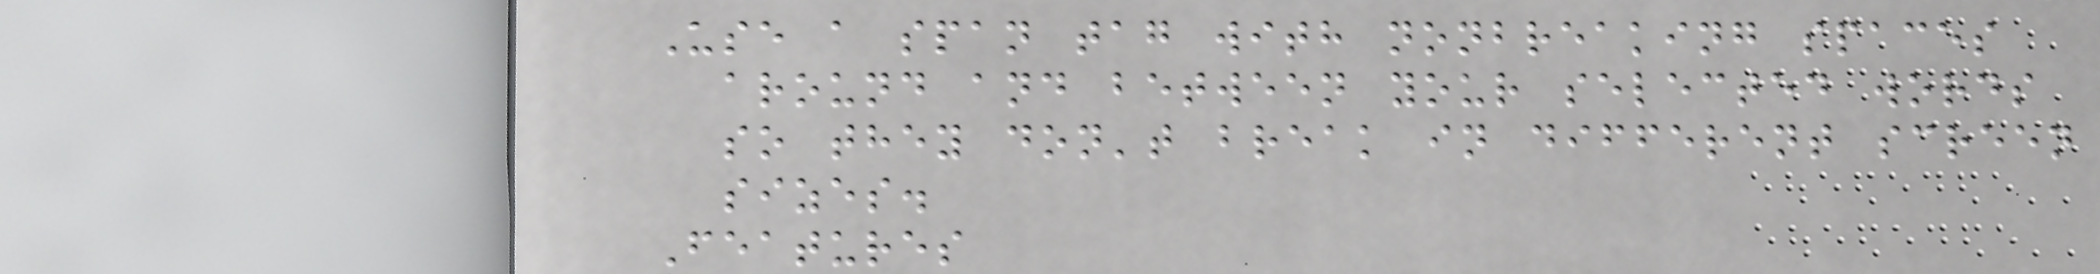Use a span tag with nonbreaking spaces
around and between your selected words
so they don't break in different screen
sizes.
Features
